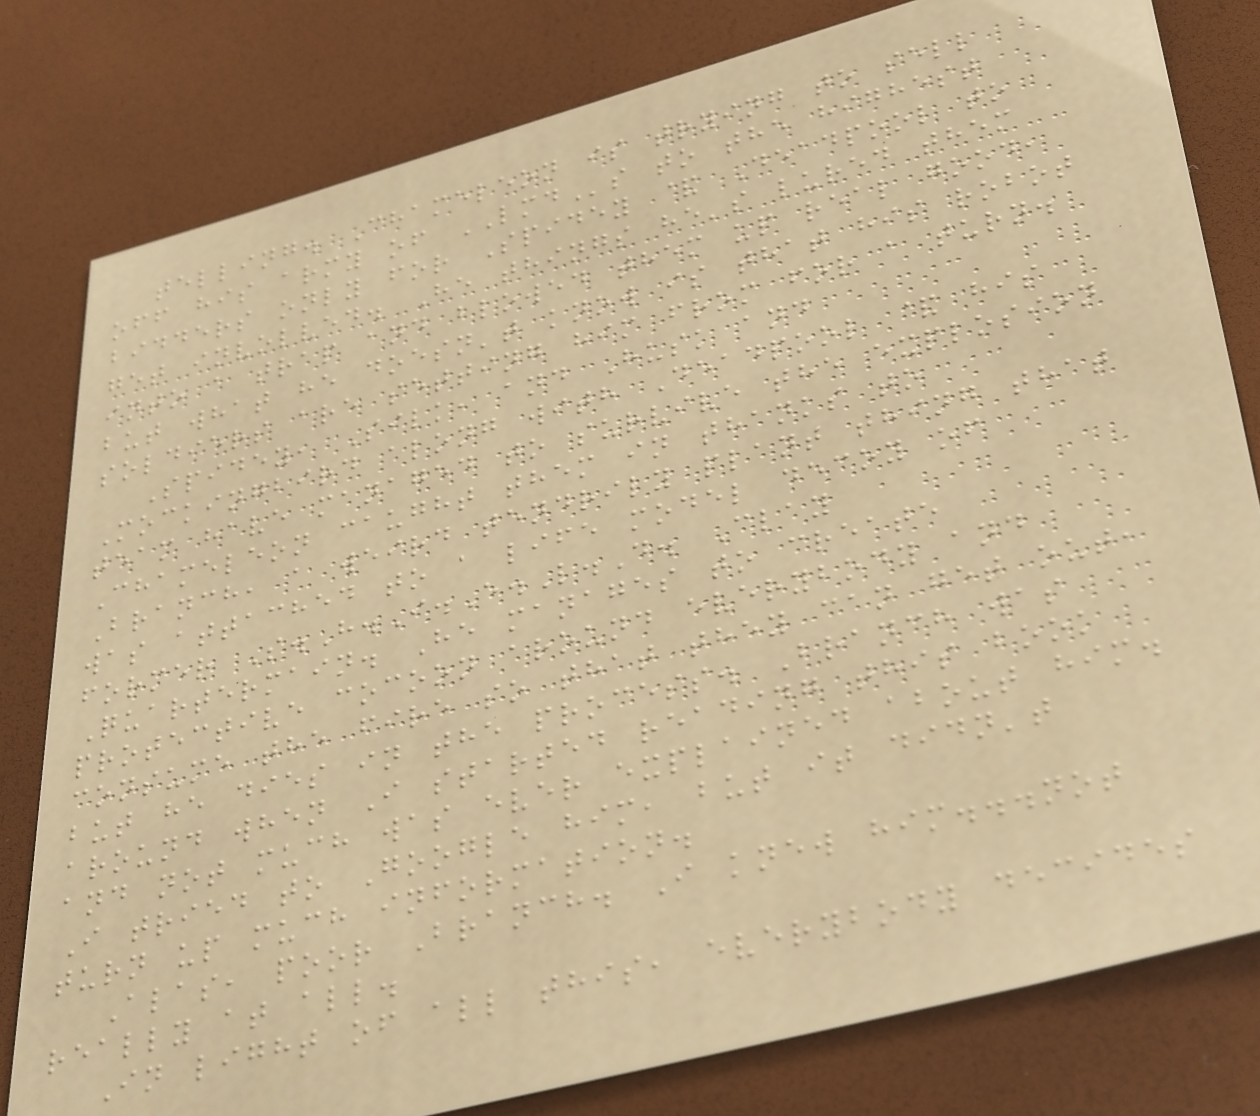telling. Chameleon is trying to sell
off his army of LMDs to the highest
bidders only for Spidey & Deadpool to
get involved. He things he's lured them
into a trap and blowed them up real good,
but what he doesn't know is that his robot
soldiers are setting him from for a turn.
Spidey, Silk, and Husk and
Mockingbird along with Deadpool & his
team have managed to survive the explosion
Chameleon caught them in thanks to
Branch, a weird tendrily plant thing that
was attached to a life model decoy of
former S.H.I.E.L.D. Clay
Quartermain. He manages to create
protective cocoon around everybody and
consume the fire so that they can get out,
but he dies in the process. Branch was
around when I started reading this book
and not much was ever explained about him.
I tried to Google him, but it didn't
turn up much information.
Alas, poor Branch. I knew him...not
really at all.
In light of all this, everybody decides
